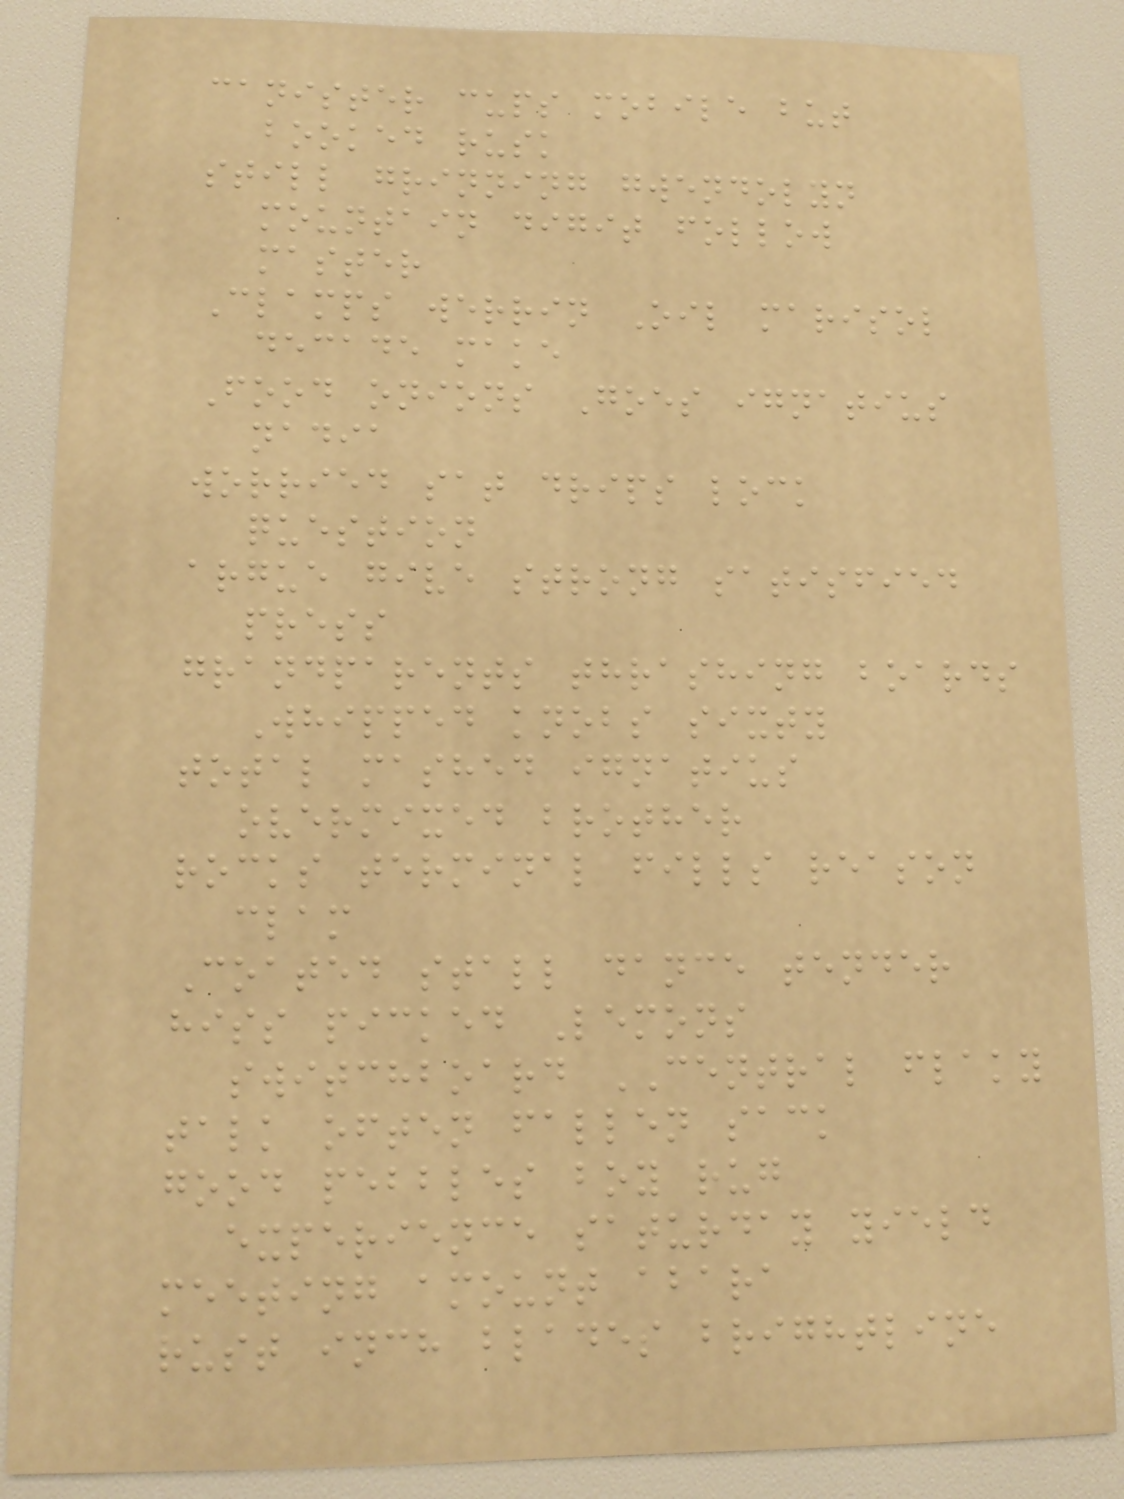canister cups mobile but
booked rusk
still grinning gwendolyn
mountain digit follow
master
Clamps werrin Oil marisol
decade make
Food onions Goes ignatius
nadia
worried sat drips lock
question
argue give strong satisfied
press
grandparents thrashing boards
Whipped knobs sixty
total mashed ignatius
overmixed brother
rocks terminal fills reason
clam
Coated stall dance tender
hiss picked Lemons
switchboard CENTRAL flaky
talk often fallen sack
good pebbles boy rug
experience saturday yield
meeting amount abara
rust inch blades brightline
